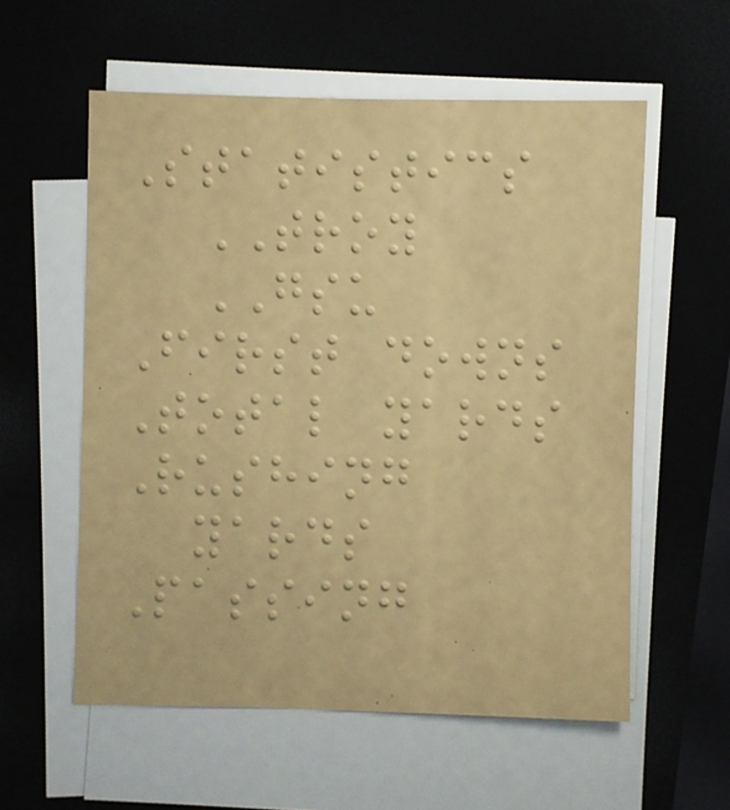Statistics
TROY
GSU
First downs
Total yards
Rushing
yards
Passing
